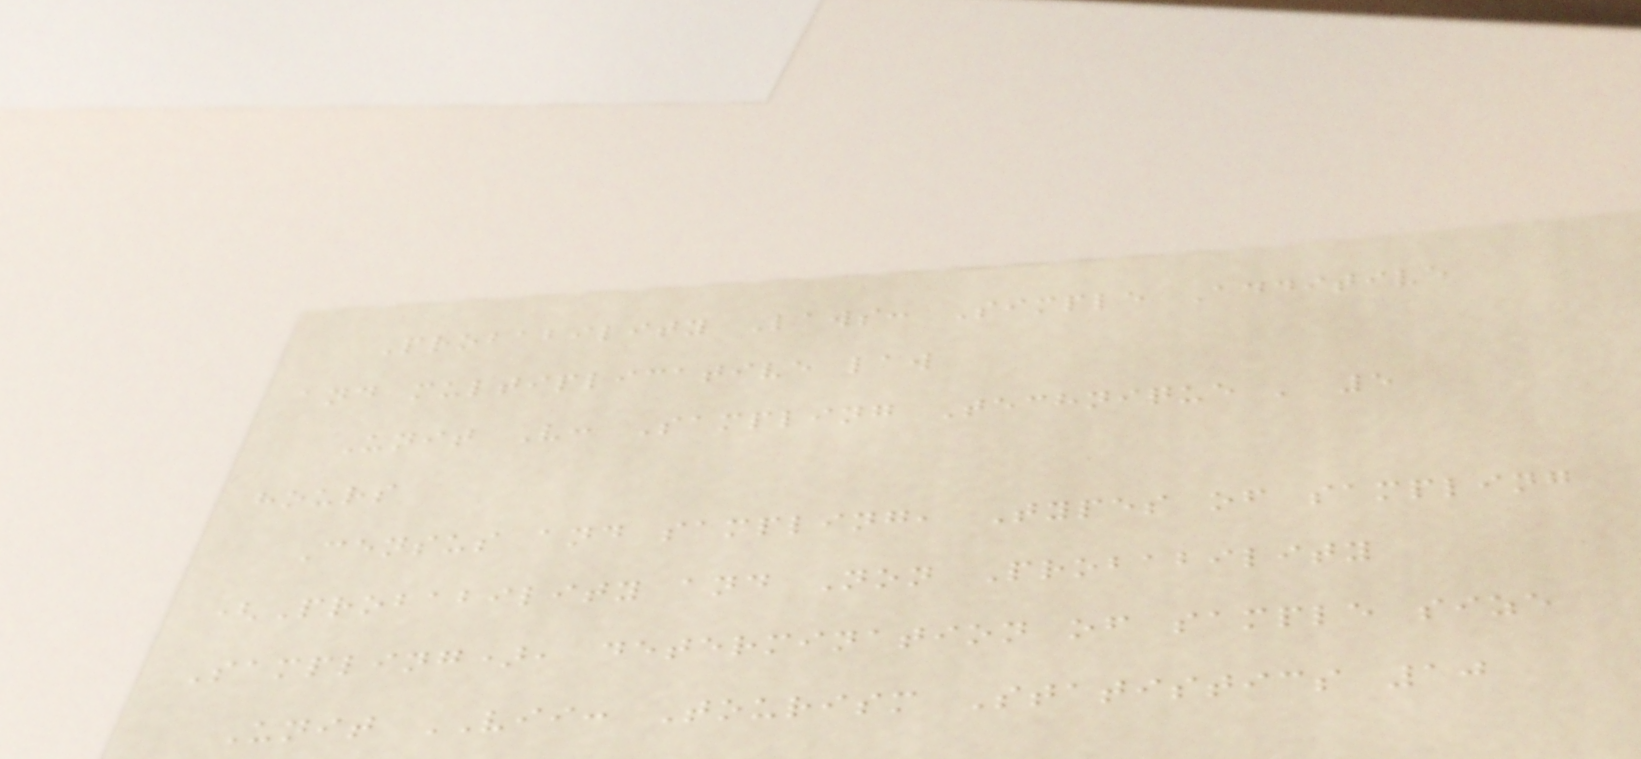Probability Laws: Simple Additive
and multiplicative law
Unit V: Sampling Technique ' 5
hours
Census and sampling, Types of sampling
(Probability and Non Probability
Sampling), determination of sample size
Unit VII: Tourism Statistics 10
